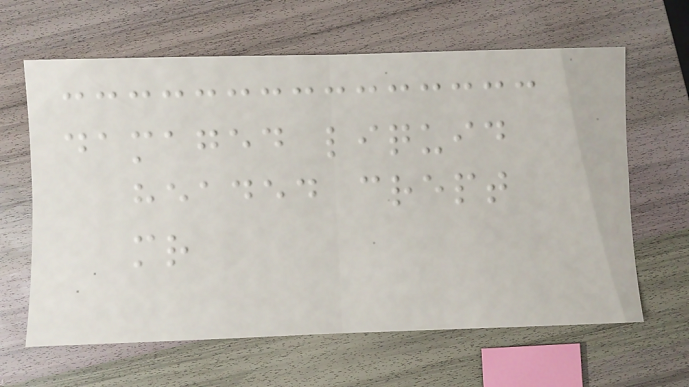damaged liquid
headed crept
mr
